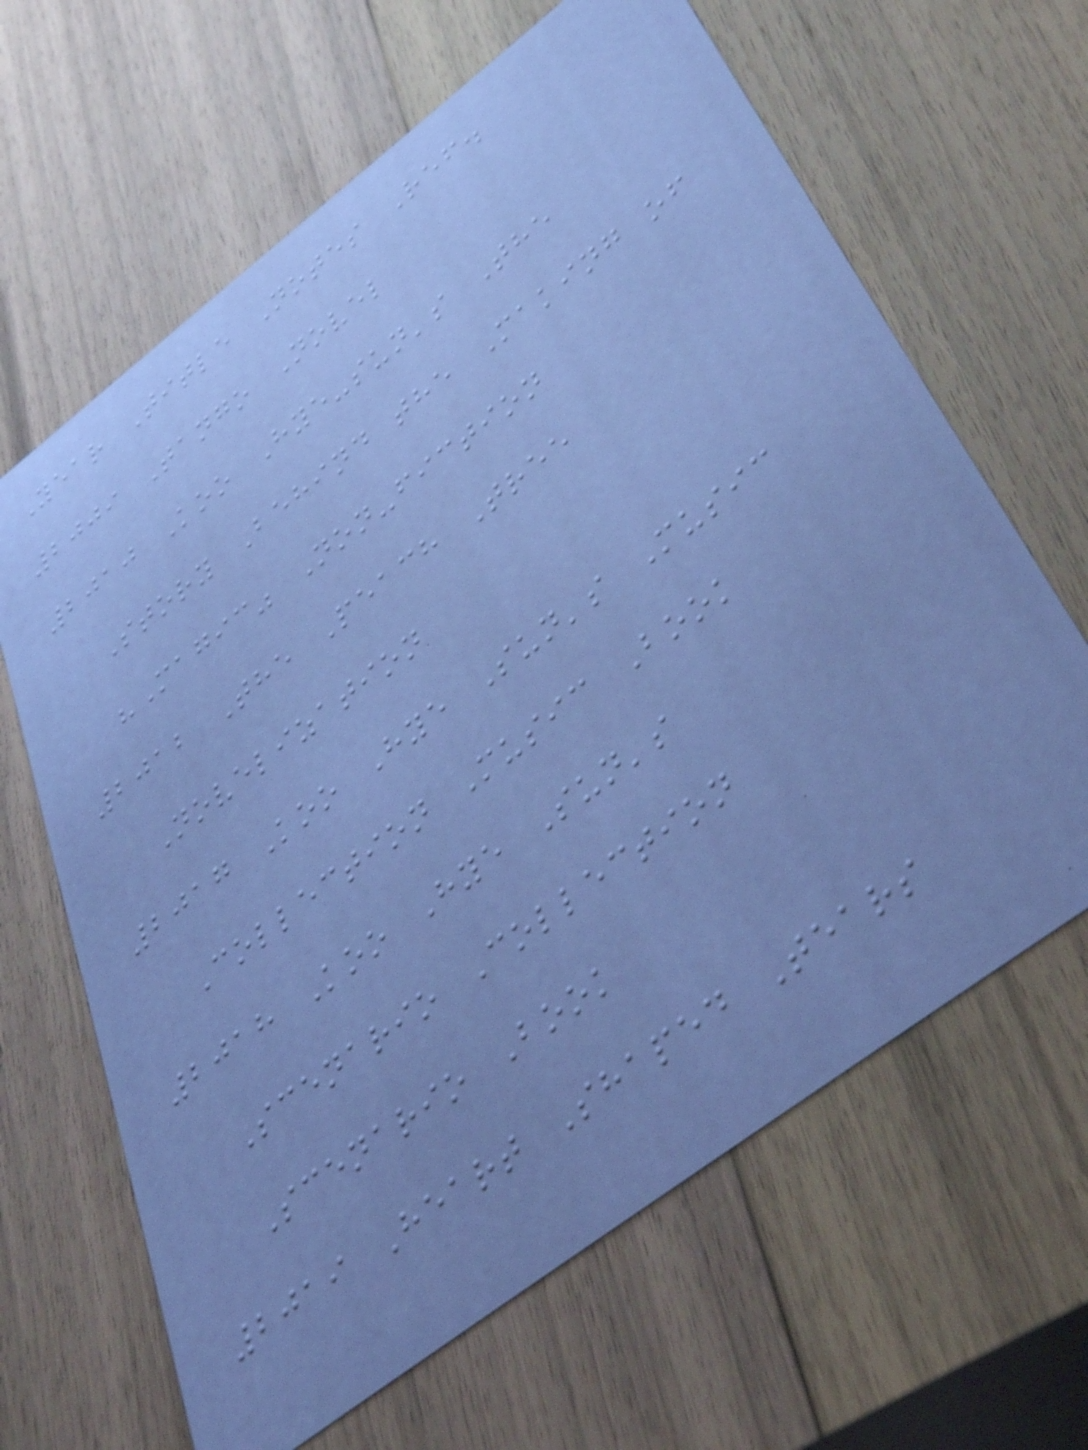Year Title Notes Ref.
2009 Tango Novel
2010 Koo Hye-sun's The
Story Behind the Making of
"Magic" Non-fiction
2012 The Peach Tree
Novelization
2017 Koo Hye Sun's Music
Collection Music Book
2018 Koo Hye Sun's
Scenario Collection
Scenario Book
2019 Heart Shaped Tears
